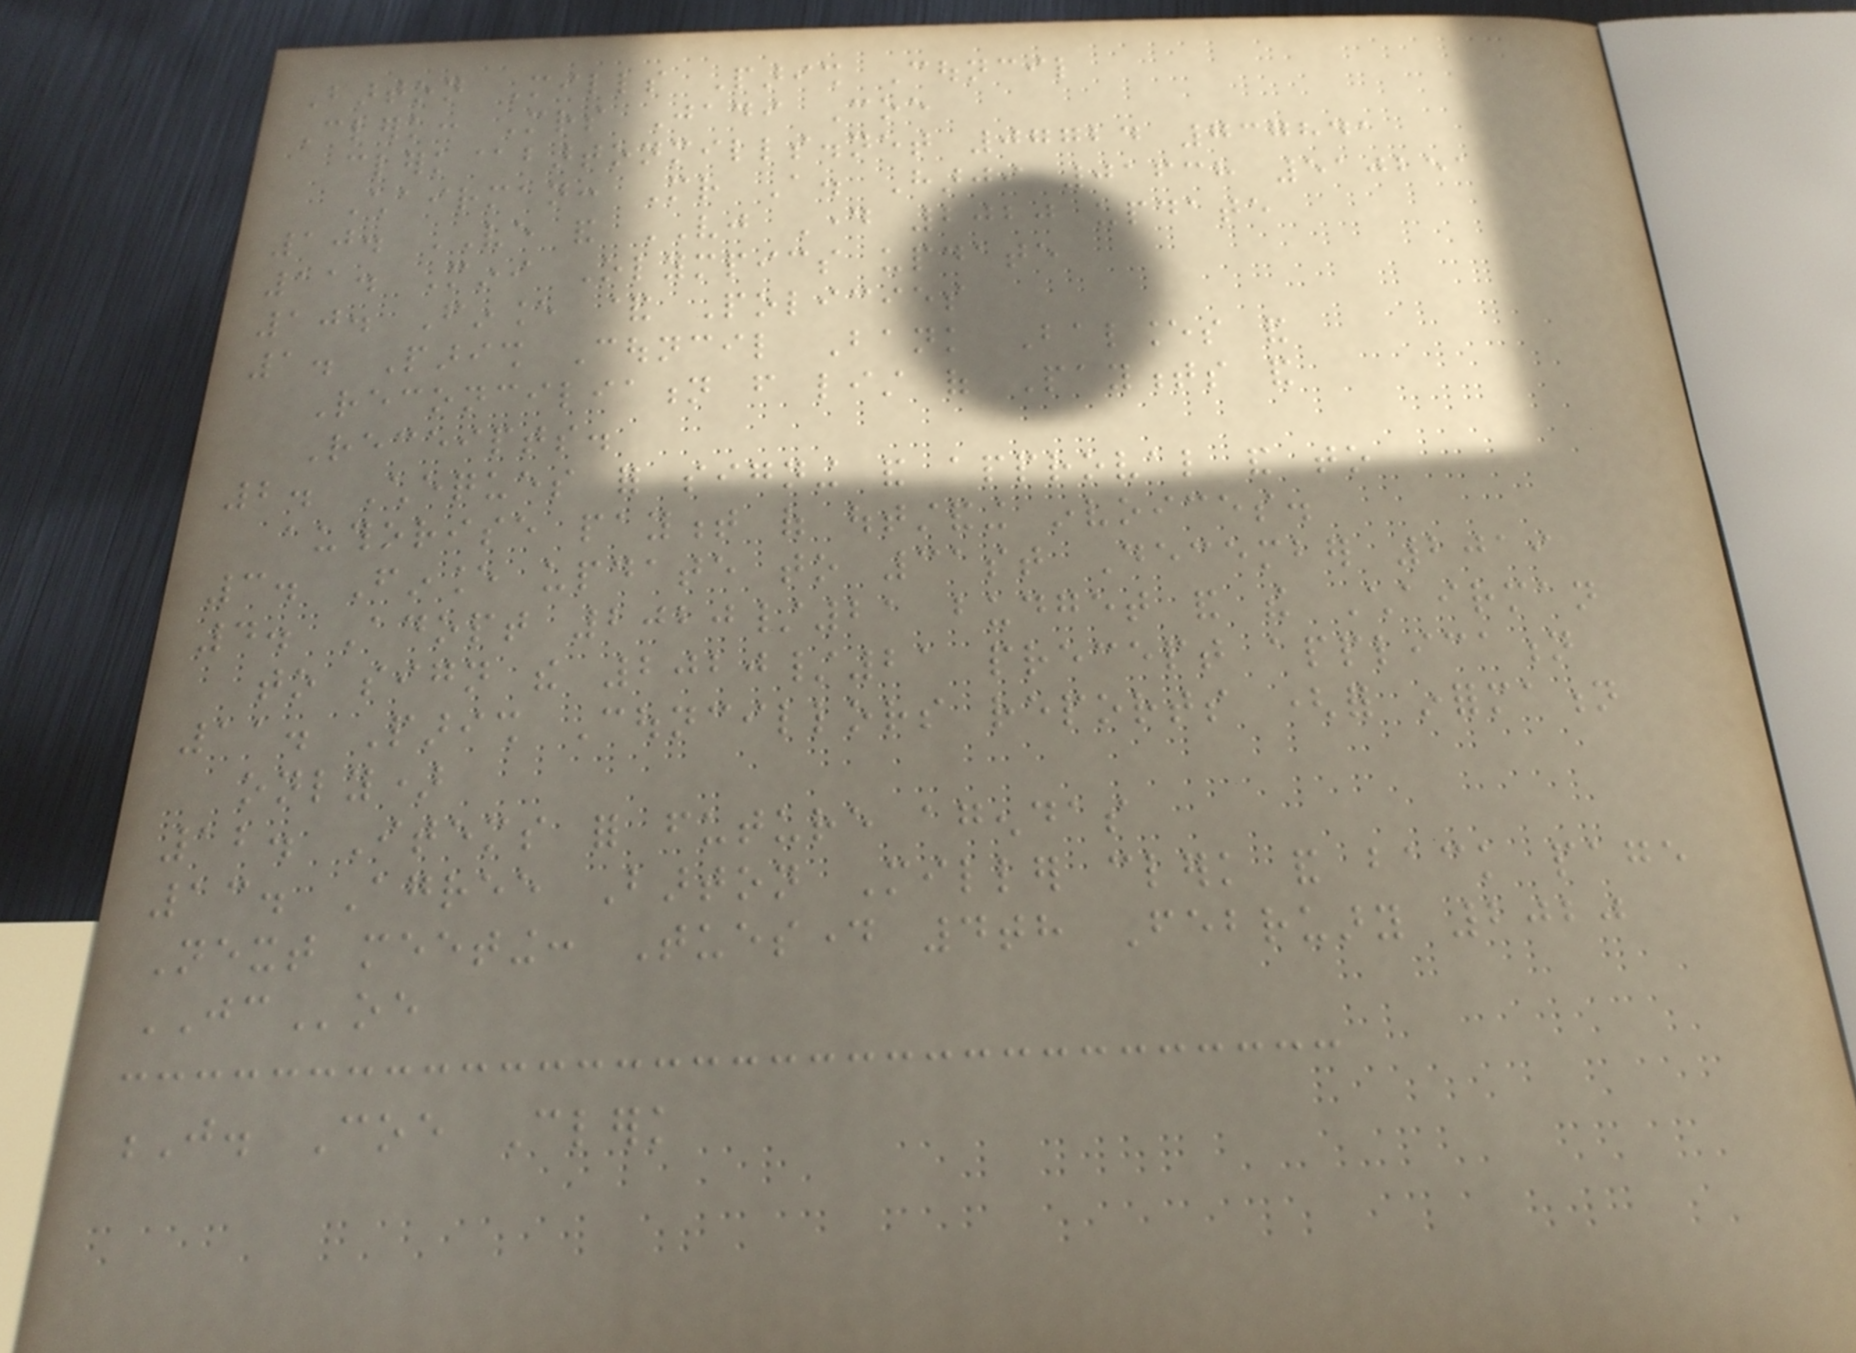Barton Mills Parish Council
Clerk: Mrs Jadi Coe
clerk@bartonmills.net 07724 737841
Chairman: Mr A. Harji 01638 510251
10. VE and VJ Day 2020 update
11. Mini Olympics update
10. Finance & Policies
1. Parish Council Bank Balances and
Reconciliation from list of Payments and
Receipts.
2. Cheques for signing and approval and to
authorise payment of outstanding invoices.
3. Finance update to 31st December 2019
4. Adopt 2020/21 budget and the Chairman
to sign the 2020/21 precept application
11. Parish Councillors reports (for information
only)
12. Items for future agendas
13. Agree Barton Miller clerk and back page
Next meeting: Tuesday 4th February 2020
JCoe
J. Coe Clerk
